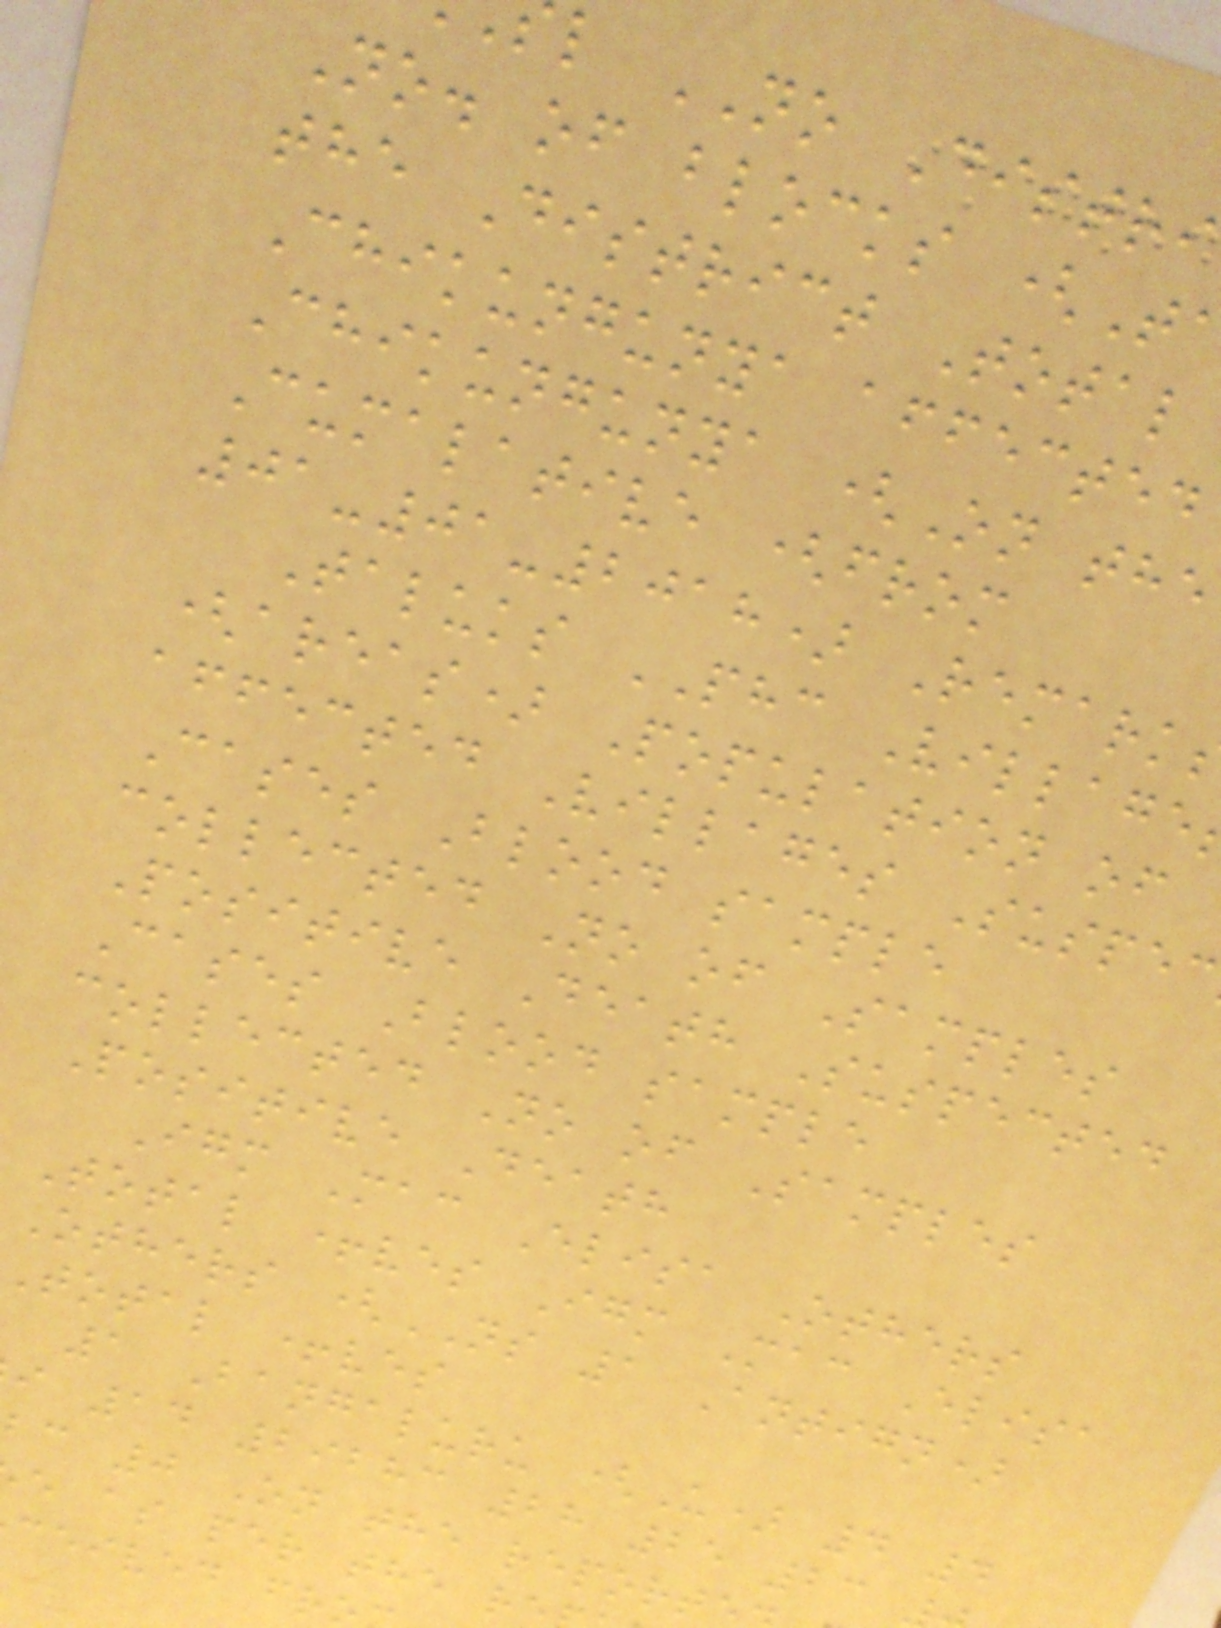l NO Distri
No. of blocks (T
the District Total
Chikungunya affected
Chikungunya (On the
Cumalative (from
01-01-2018) Remark
Taluks PHC Village
(areas) Population of
affected Villages Suspec
Cases Blood sample
collected No of Samples
Positive Death Suspected
Cases Blood sample
collected No of Samples
Positive Death
Igm Mac Elisa Others
Total +ves Igm Mac Elisa
Others (NS 1 Antign)
Total +ves
1 Bangaluru (U) 4 4
i 14 29283 28 25 23
bc 0 On the report
e as per the r
ceived fr
